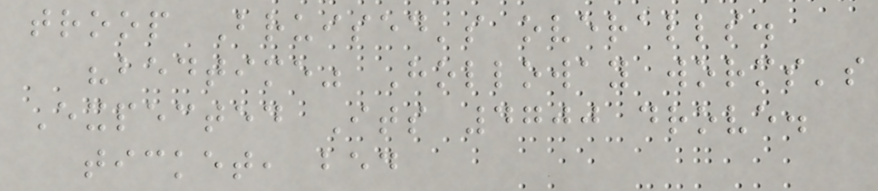troop Bruised's overalls.
"bedtime" Holloway worms's
Expected Its 4700 drove.
ticket, bed
